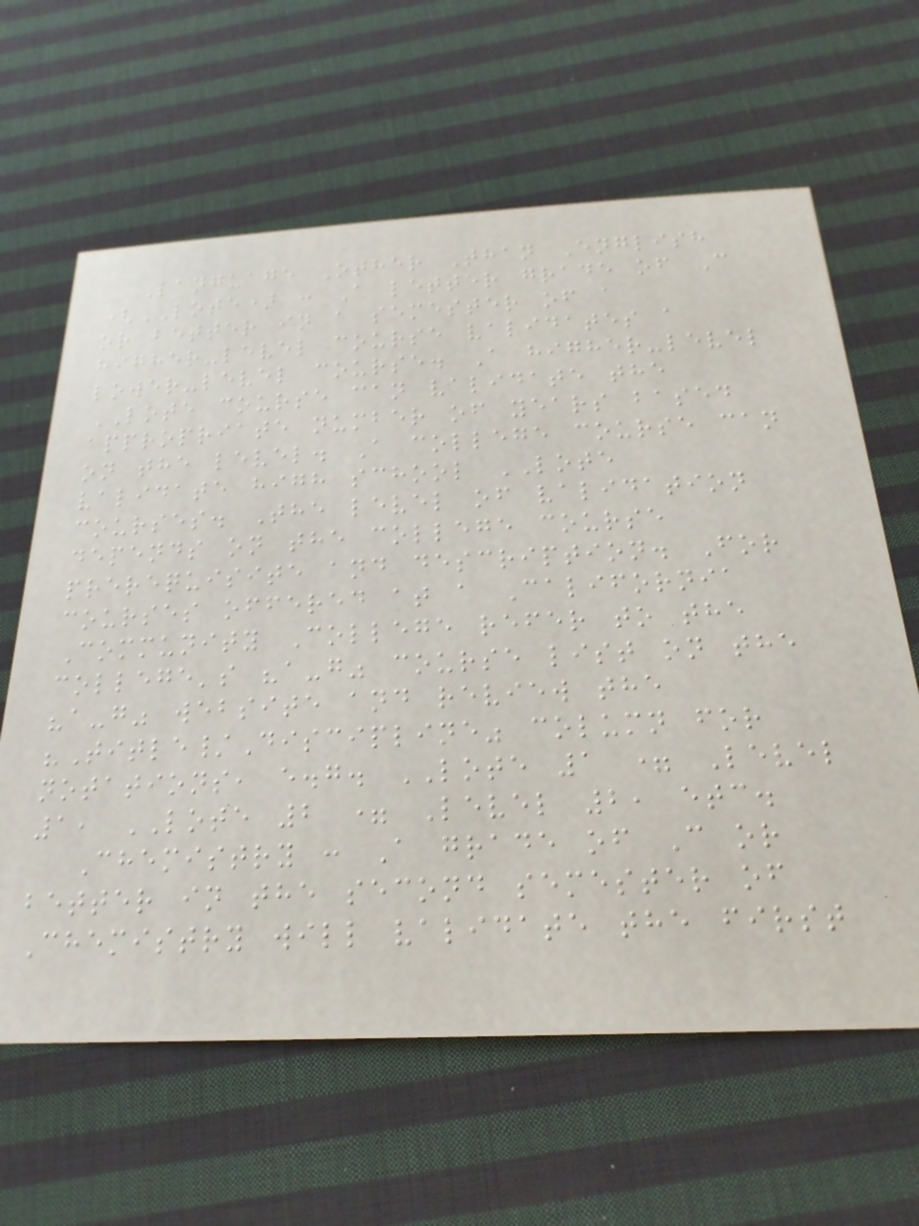Language Other Than English
(LOTE) : A letter grade of C
or better in a semester of a
higher-level course validates a
lower-level course. A higher-level
LOTE course can validate the
appropriate number of years based
on the level. A college course can
validate high school LOTE
courses. The level of validation
depends on the college course
prerequisite and description. For
courses offered at a California
Community College refer to the
college's "a-g" course list on the
"a-g" website and review the
"Title/Discipline" column for
notations, e.g. LOTE 1 = Level
1, LOTE 2 = Level 2, etc.
Chemistry : A grade of C or
better in the second semester of
Chemistry will validate the first
